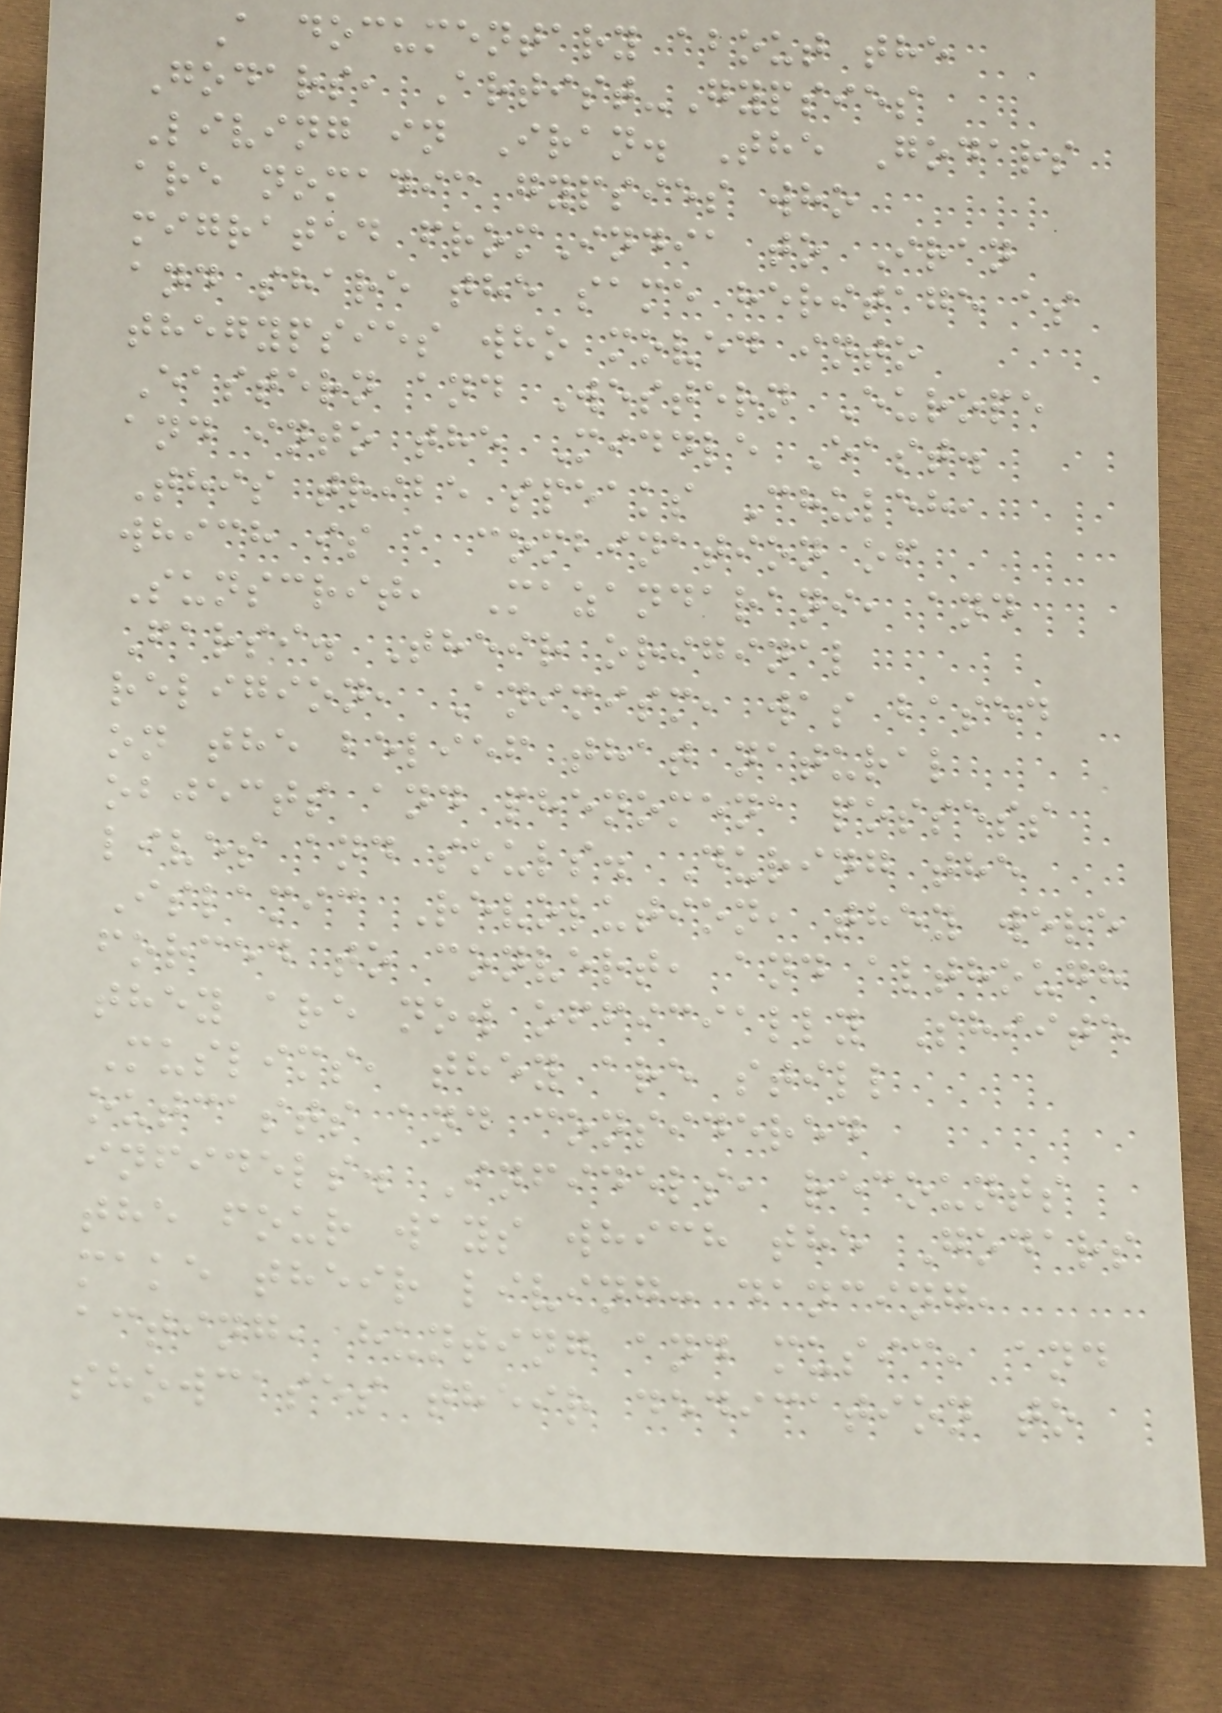A documentary about the
Godars, Artist-Gypsies
Living in Iran. The Godars
are nomadic gypsies who
migrated fromIndia to Iran
and share the same heritage as
thegypsies who moved into
Eastern and Western Europe
and into the Middle East.
This tribe speaks Chuleh,
which is a combination of
Sunscrit, Mazandarani, and
Farsi. Their original
religion, Animism, was based
on the belief that natural
objects and phenomena possess
lives and souls. During the
Islamic Revolution, they were
forced to convert, and although
they are now officially Shiite
Muslims, they are still
outcasts and considered
infidels. Infidels, recounts
the four ways which the Godars
make their living: dancing,
acting, hunting and music, and
showcases their dedication to
